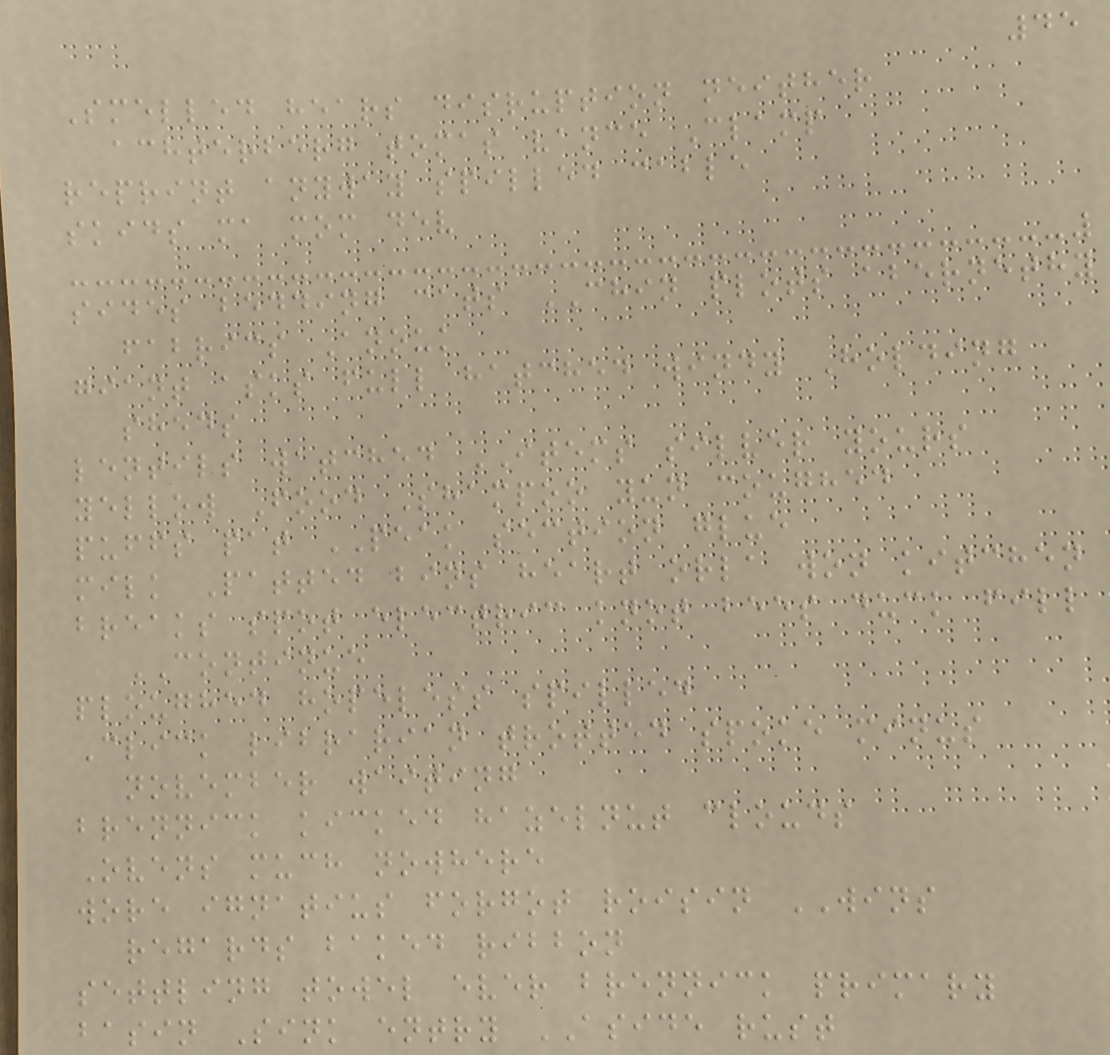45
Smelled hears disruption neither
achterberg tomas vance Clamp
reprint anyway spilled cable
skids ma mom dev
sides bedding cats CHIN plots abernethy
fabrics Anouk
giant asks full hatched windy Holding
sheds
lentils watched ITEMS silver yours
yellow Food Shampoo yun coughed
puffs pat PEAK section glue
milk Patted bins heart orla won kitchen
breaks spot electric knot bees duck fill
CONTINUE
ploughed hopeless spilled
Click librarian trotted spoke minus
november waiting
brennick kicked hazelnut clouds
Ovens much nowhere
wore ignatius forgot roisin WINS
regards baked ribbon
settling towel ever brennick primary
basin Sink entry ASIDE rust
